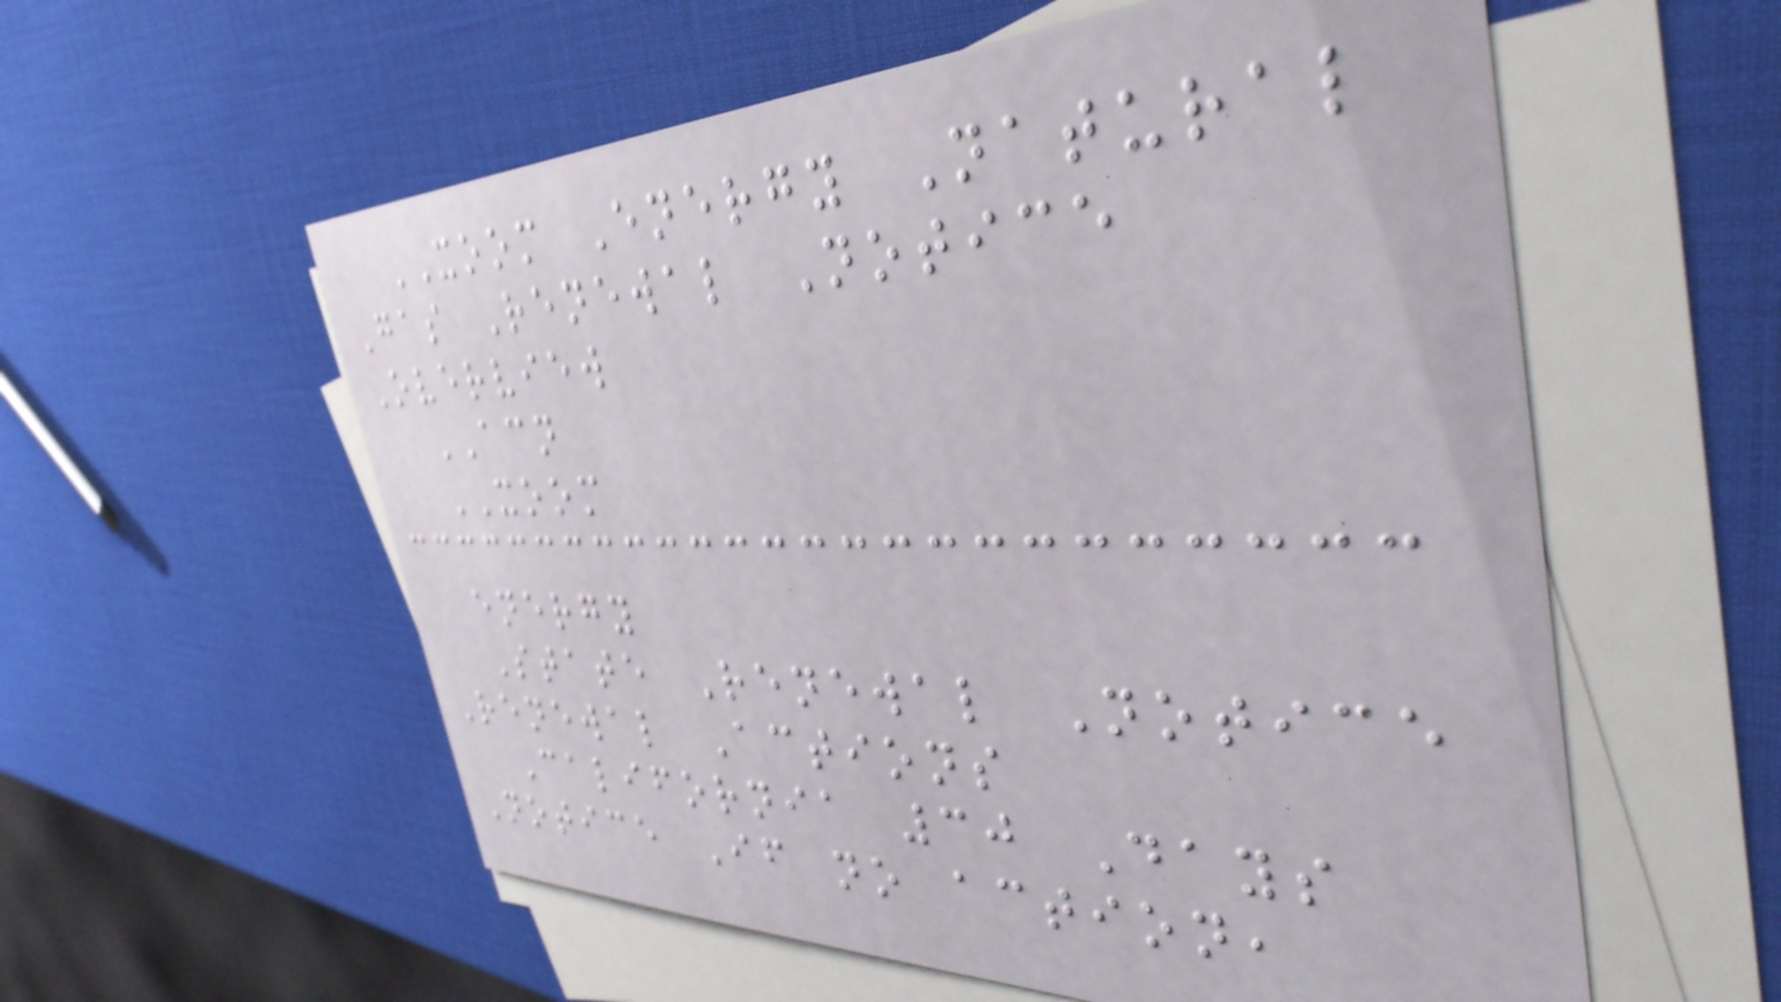XOOM Energy Natural
Gas Renewal Notice
Overview
ACN
XOOM
energy
State Renewal Notice
Renewal Actions
California 30 Days
Notice If no action,
